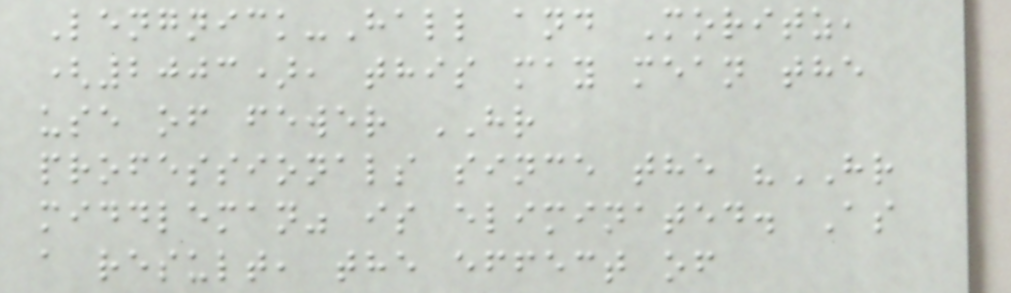Lengnick-Hall and Moritz,
(2003), this may mean the
use of fewer HR
professionals since the "HR
middleman" is eliminated. As
a result, the effect of
